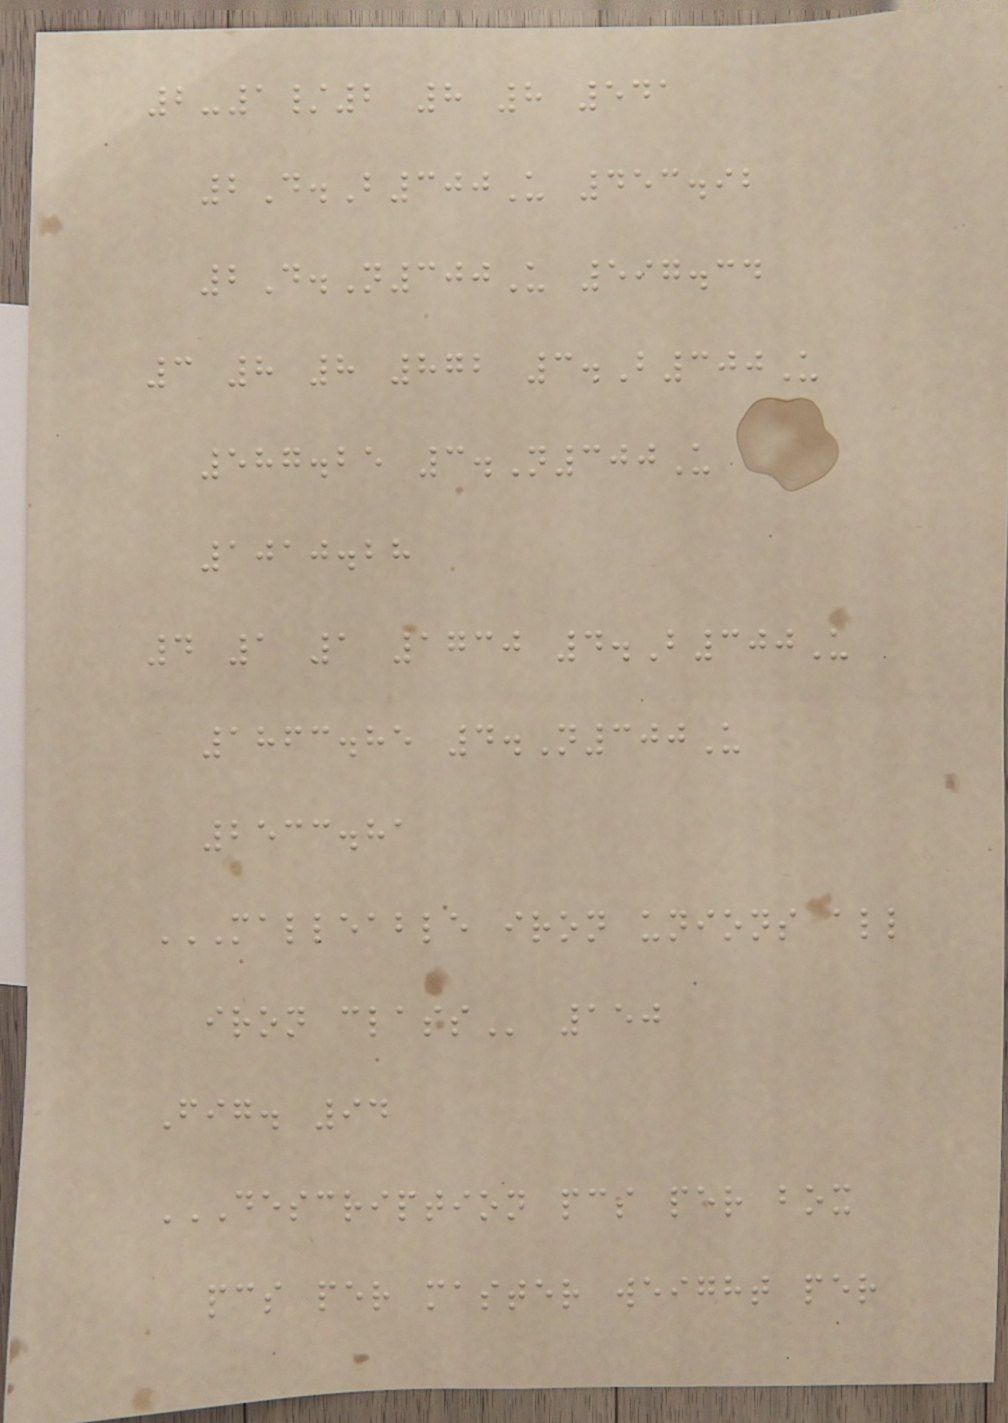2-1/2 8 8 541
2D.B300U 453.92
2D.N300U 597.34
3 8 8 872 3.B300U
587.25 3.N300U
1010.28
4 1 1 1730 4.B300U
1863.85 4.N300U
2533.81
MALLEABLE IRON UNIONS ALL
IRON CLASS 150
Fig. 94
DESCRIPTION PCS PER BOX
PCS PER MASTER WEIGHT PER
